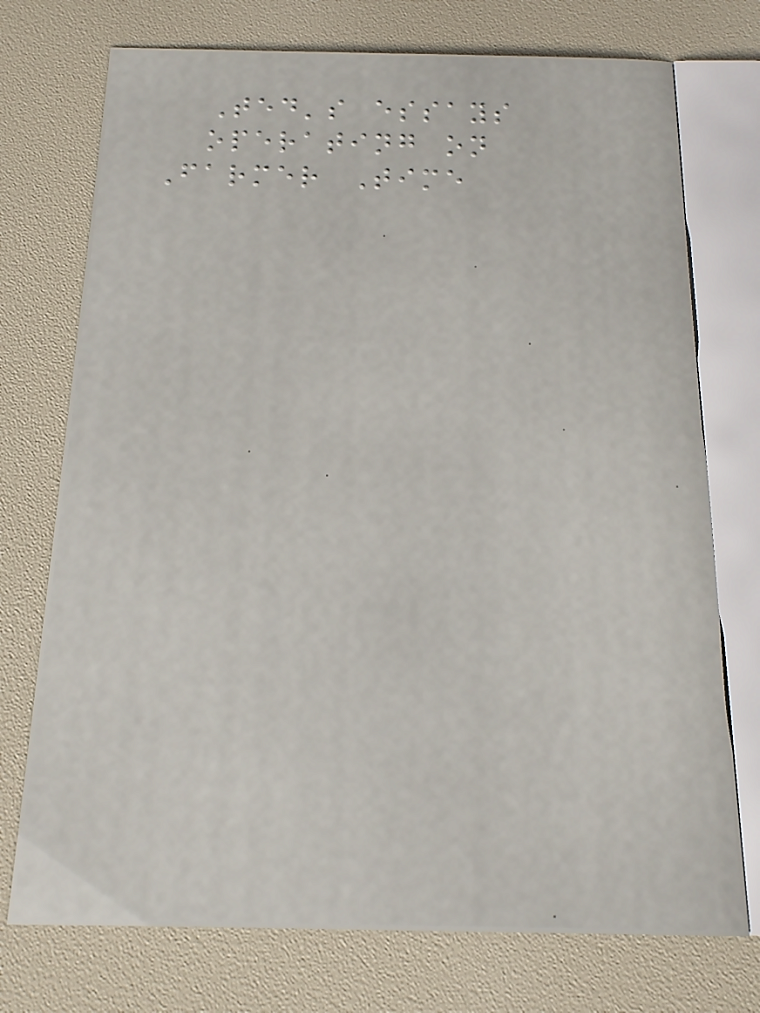Ted's essays
operating on
Farmer Time
